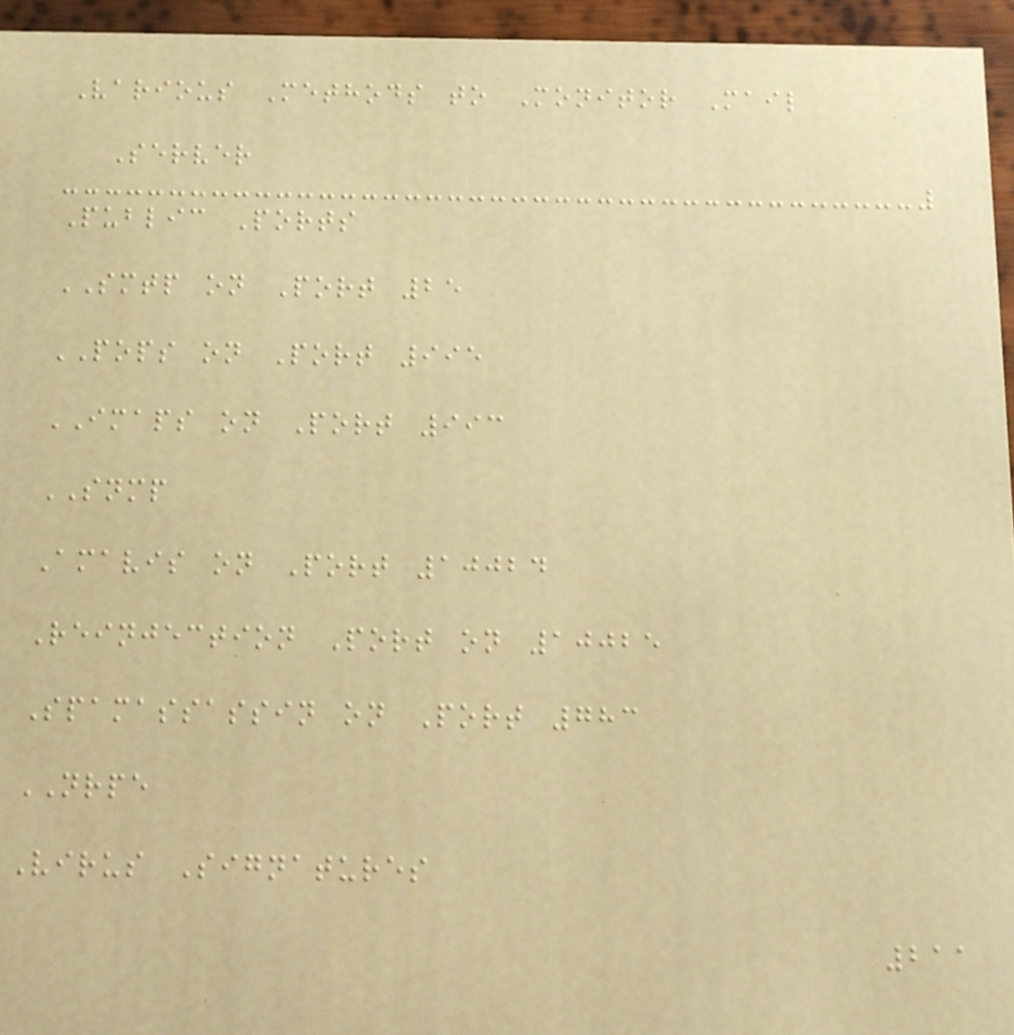Various Methods to Monitor Mail
Server
Public Ports
SMTP on Port 25
POPS on Port 995
IMAPS on Port 993
SNMP
Amavis on Port 10024
Reinjection Port on 10025
Spamassassin on Port 783
NRPE
Virus Signatures
211
